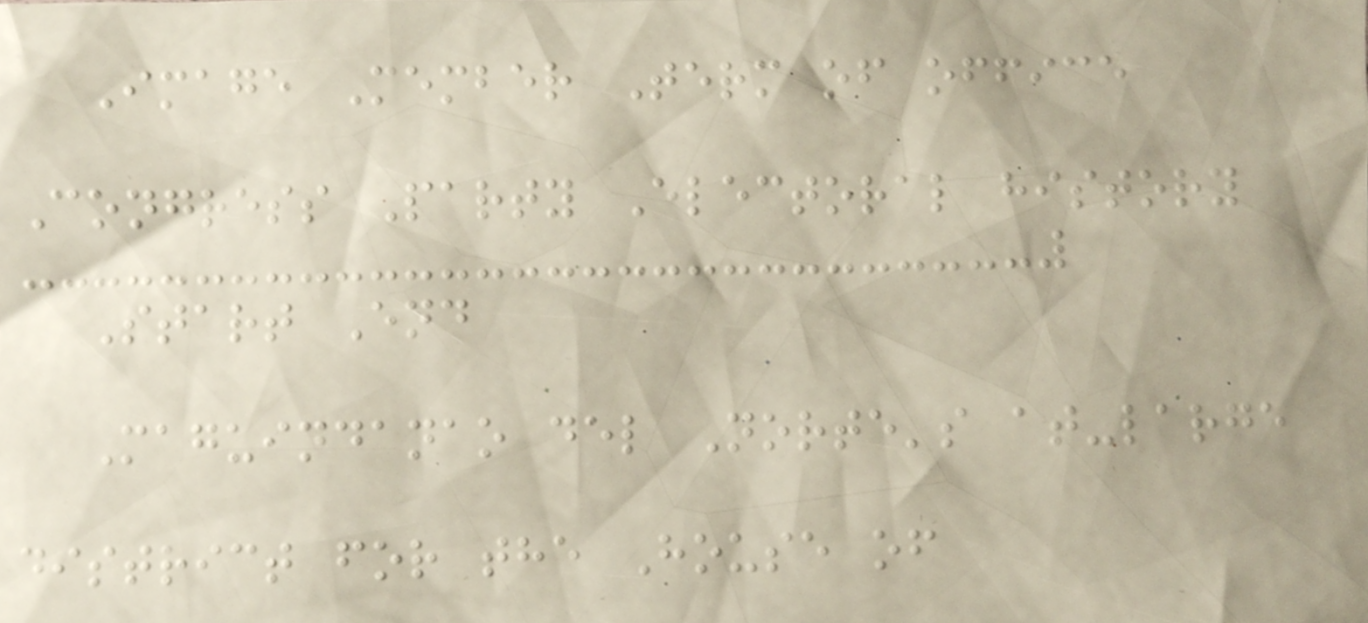Image Member Term of office
Congress Party Electoral history
Start End
Maguindanao del Norte's at-large
district for the House of
